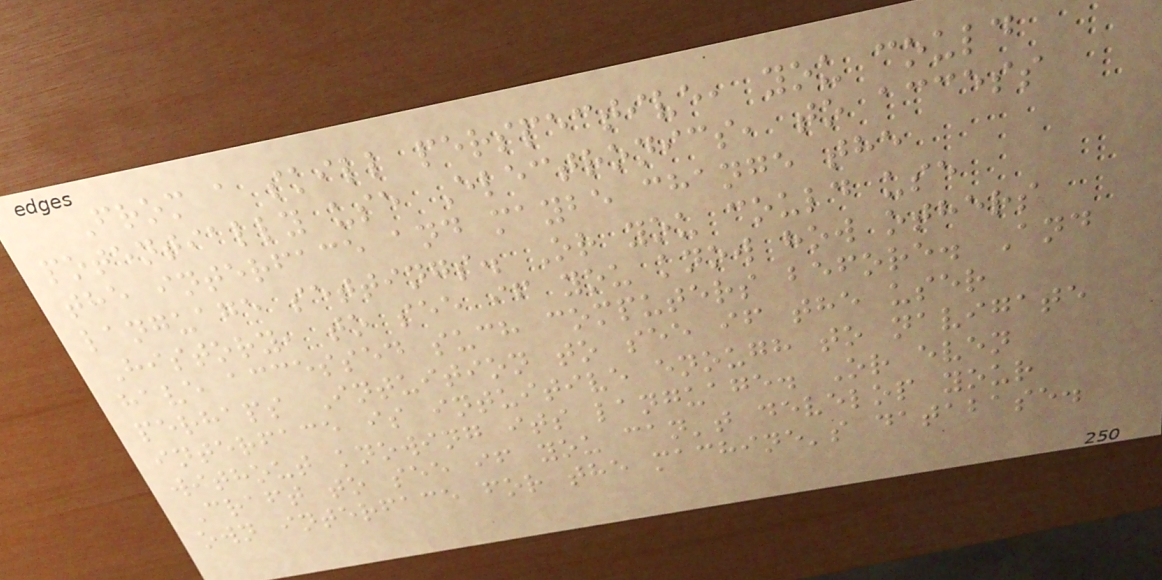From a skill perspective, you could
potentially use Electronics, to access
the interface and maybe change the
language settings. Or you could use
History, to see if you know how others
have accessed such computers before. And
perhaps Intuition to see if the user
interface is intuitive enough to navigate
without knowing its language. Or even
Craft to see if you can't develop your
own interface for the machine's database.
